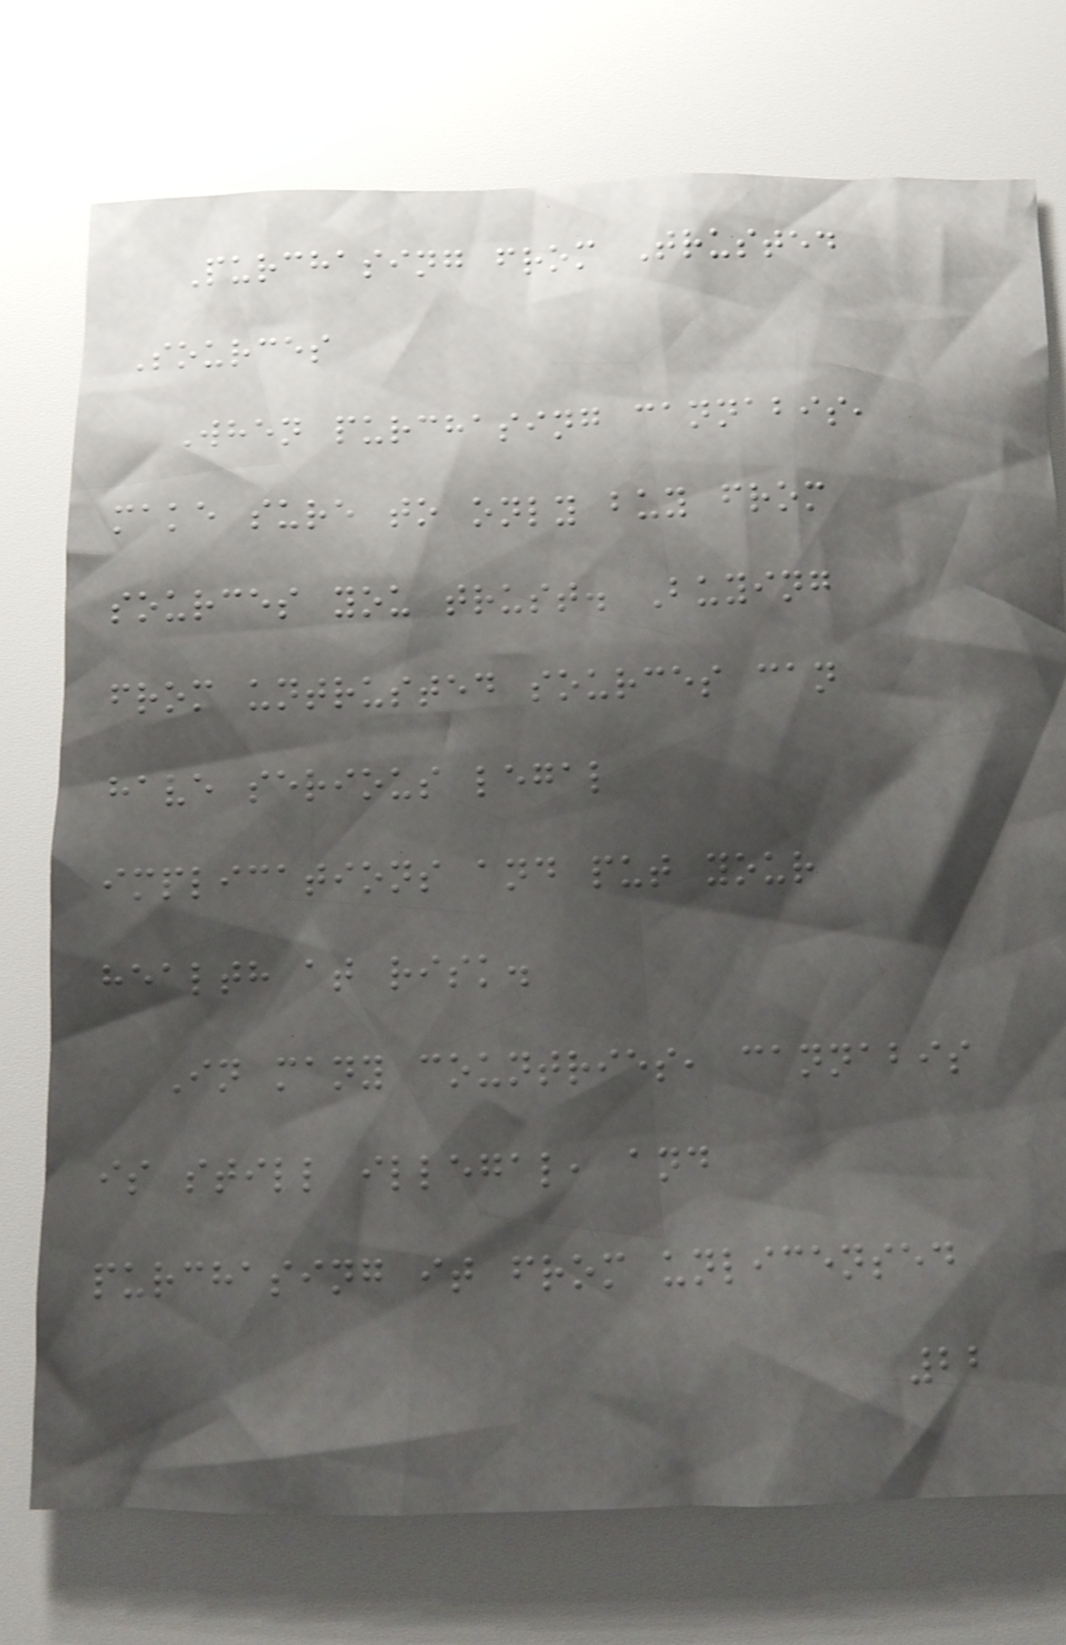Purchasing from Trusted
Sources
When purchasing cannabis,
make sure to only buy from
sources you trust. Buying
from untrusted sources can
have serious legal
implications and put your
health at risk.
In many countries, cannabis
is still illegal, and
purchasing it from unlicensed
22
